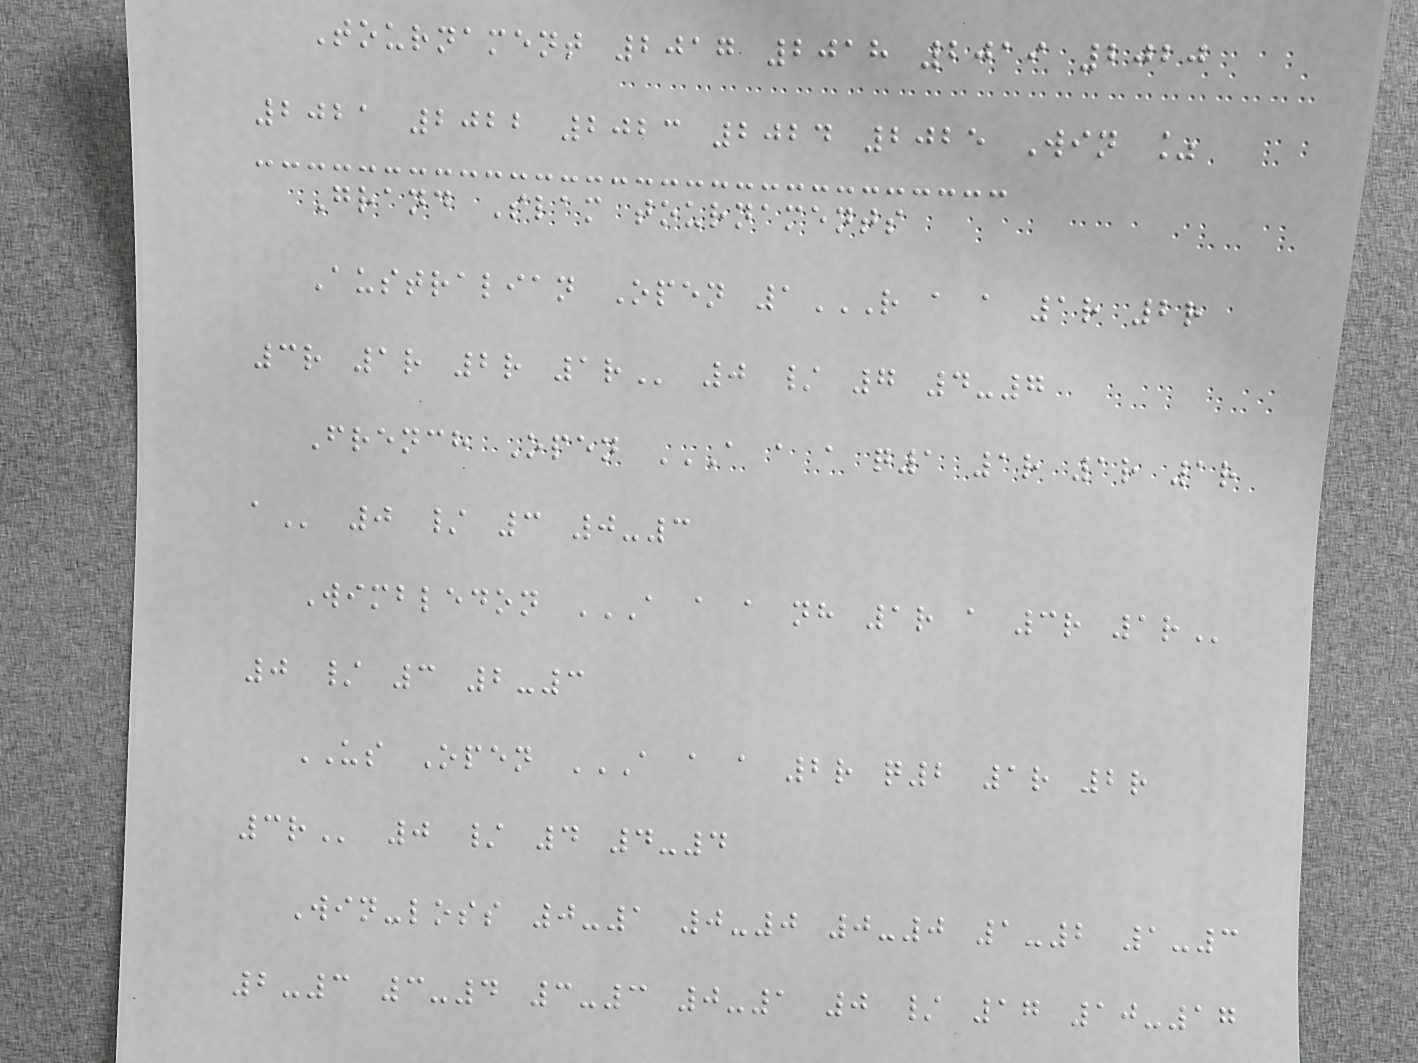Tournament 2017 2018 2019 2020
2021 2022 2023 2024 2025 Win %
Grand Slam tournaments
Australian Open 1R A A 1R 2R
3R 1R 2R 1R 0 / 7 4-7
French Open A A A Q1 1R 1R 1R
A 0 / 3 0-3
Wimbledon A A A NH 1R A 3R 1R
0 / 3 2-3
US Open A A A 2R Q2 1R 2R
3R 0 / 4 4-4
Win-loss 0-1 0-0 0-0 1-2 1-3
2-3 3-4 3-3 0-1 0 / 17 10-17
